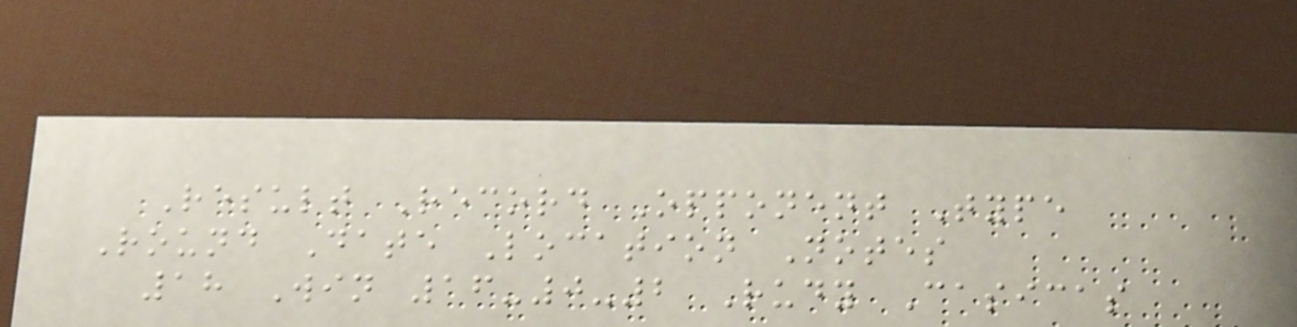Result Record Opponent Type
Round Date Location Notes
18 Win 16-0-2 Rudy Casicas
